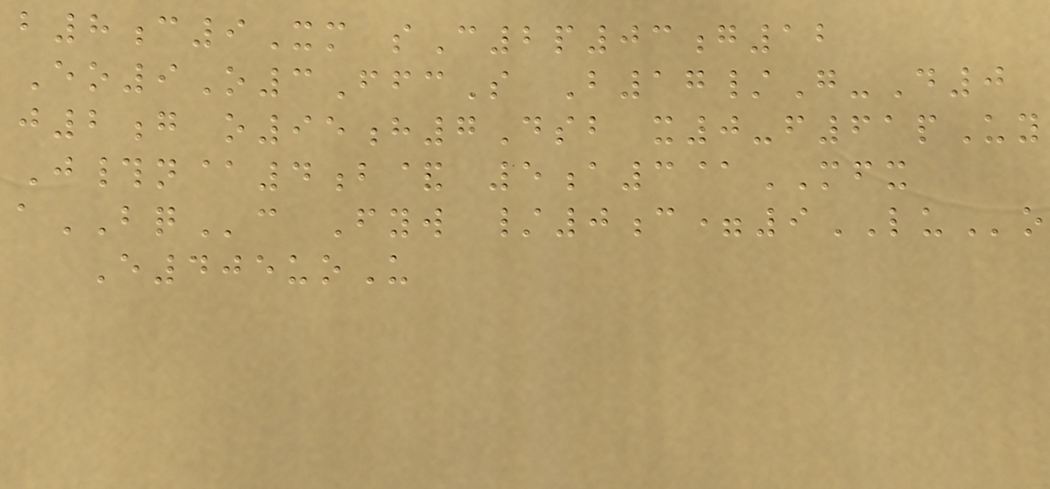b8c9Xm sC2p03g12
Eo9O3FfcS B17/G-D0
j2g o95h7Dsb x0-f61pUy
J#n@4b& 5a3@MFX
aBQc Fyw /0c=9LUo
E405uoU
